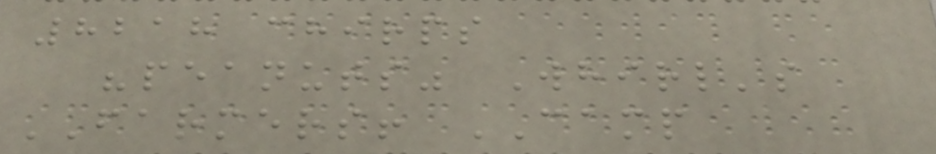8218 chirps
"peanuts" Whirl's
FARMERS! CAMP
